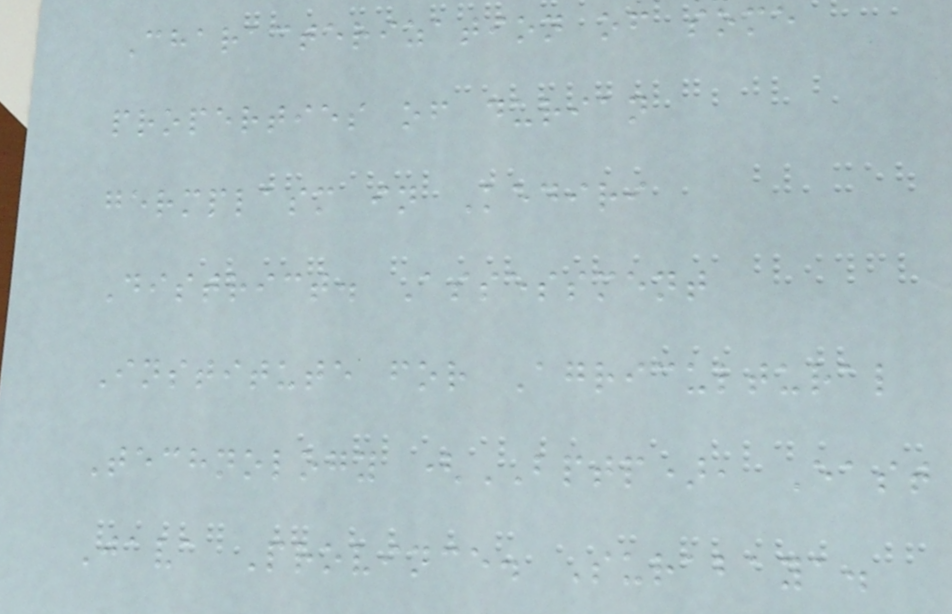Characterization of some
properties of durian
germplasm in Kediri
District. Assessment
Institute for Agricultural
Technology (BPTP), East
Java Province. Surabaya.
